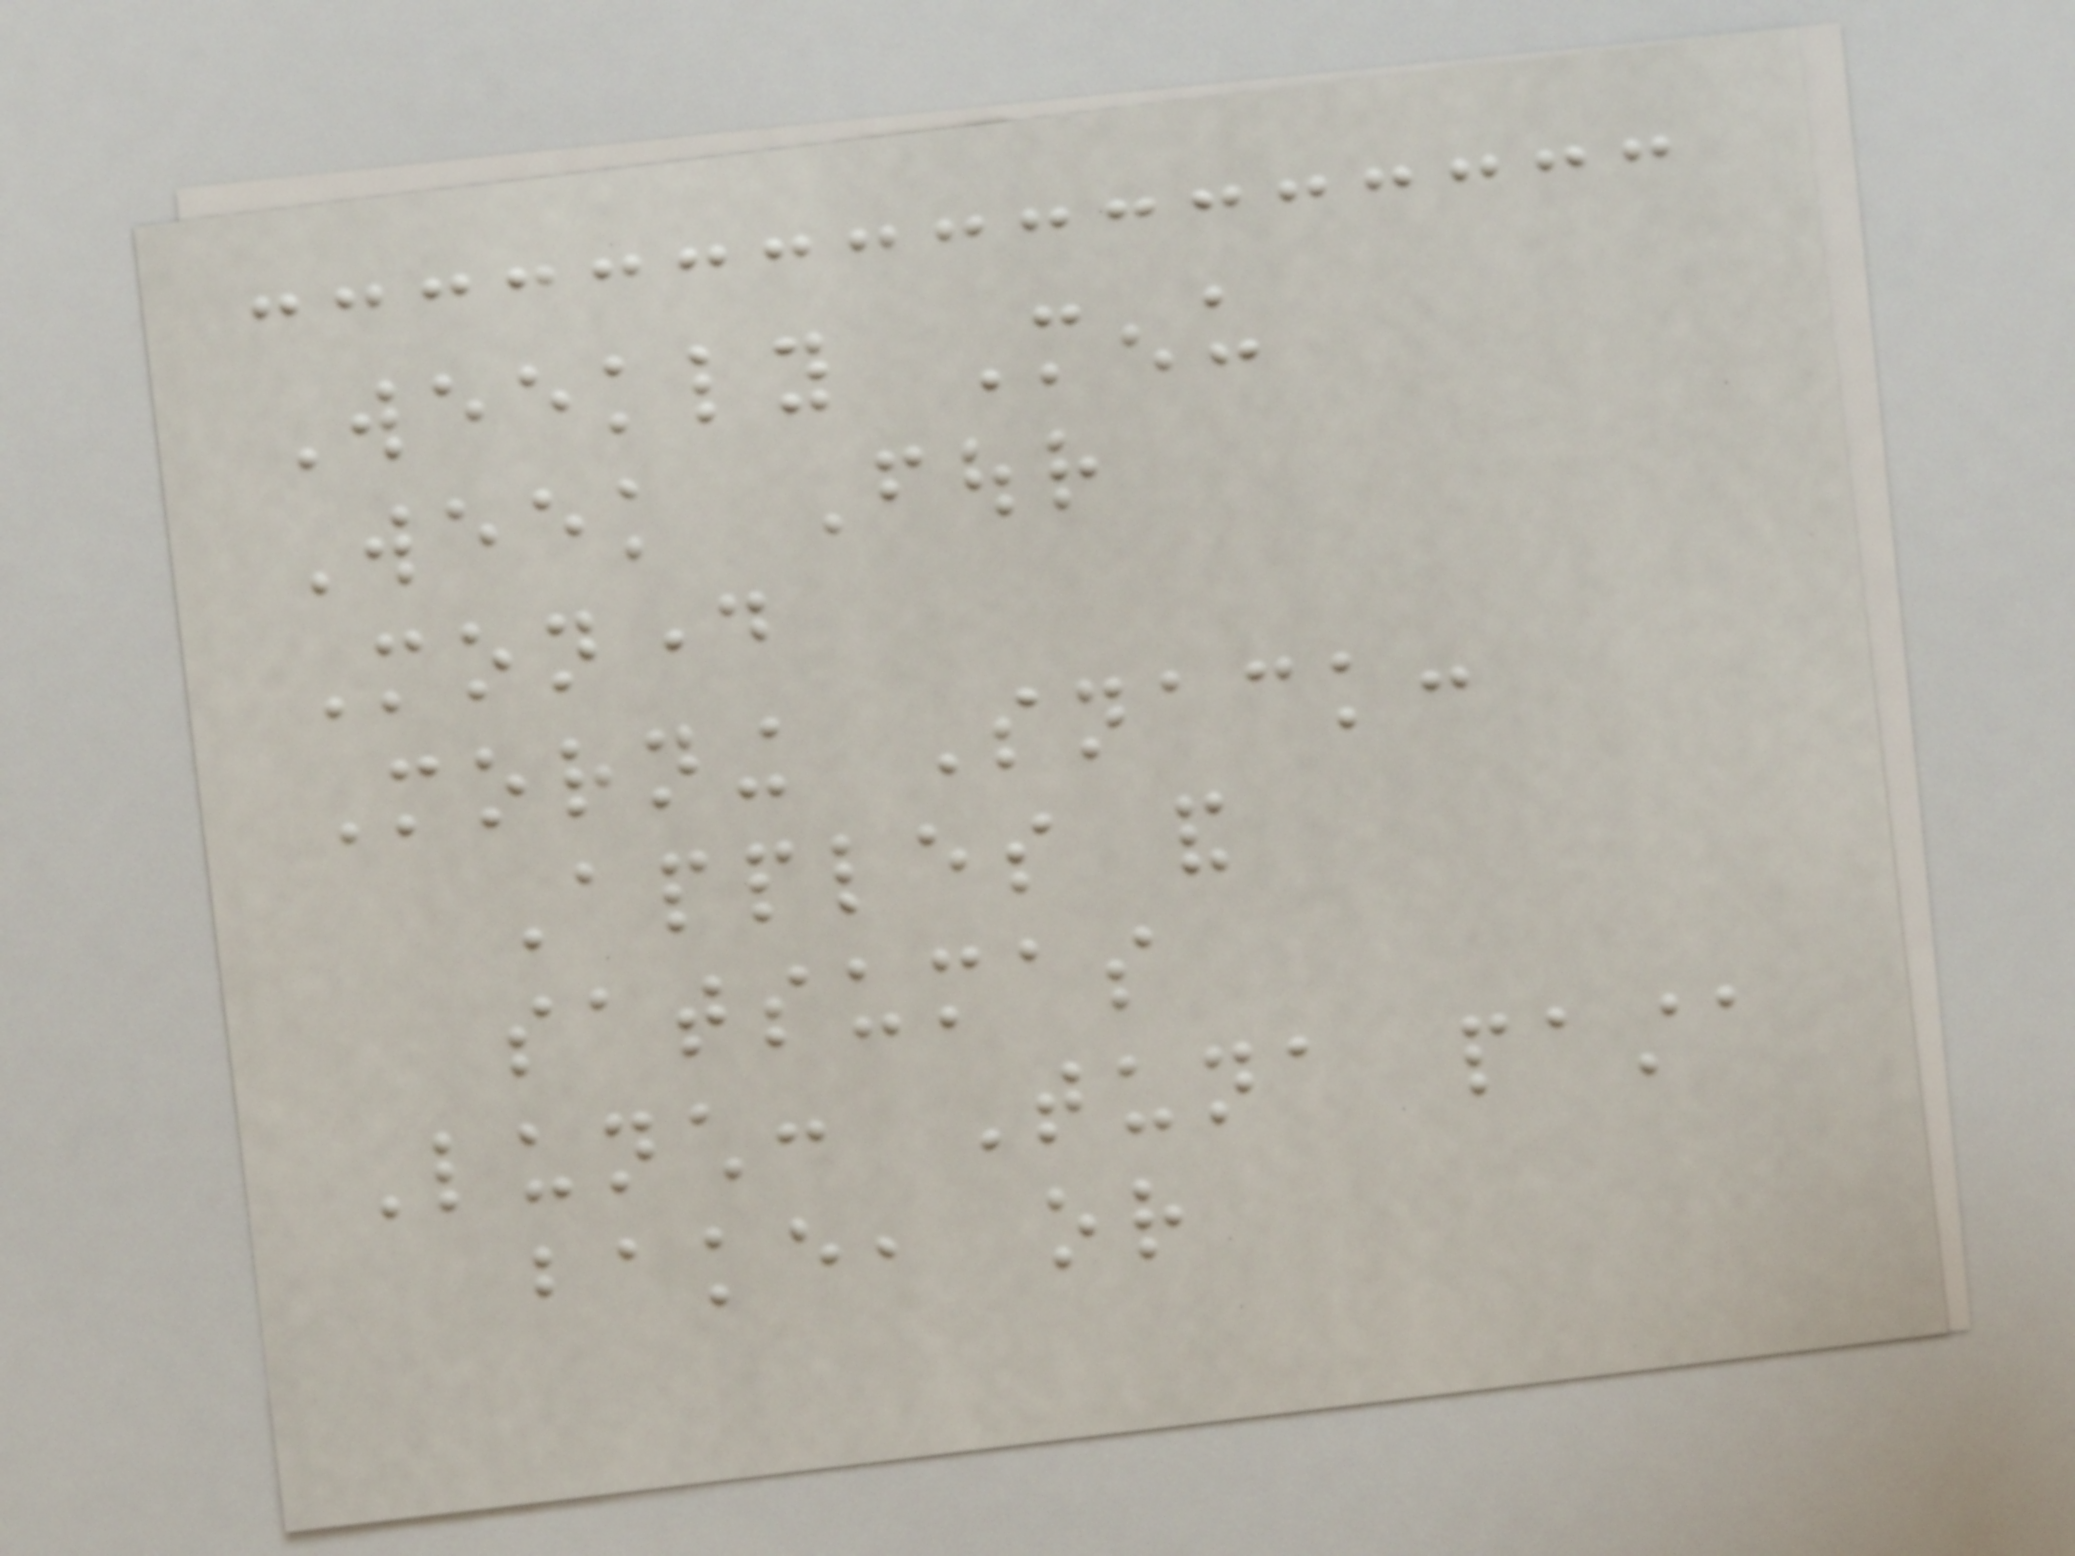Weekly Menu
Week Four
Monday
Morning Snack:
Apples and
satsumas
Lunch: Tuna pasta
bake, or
